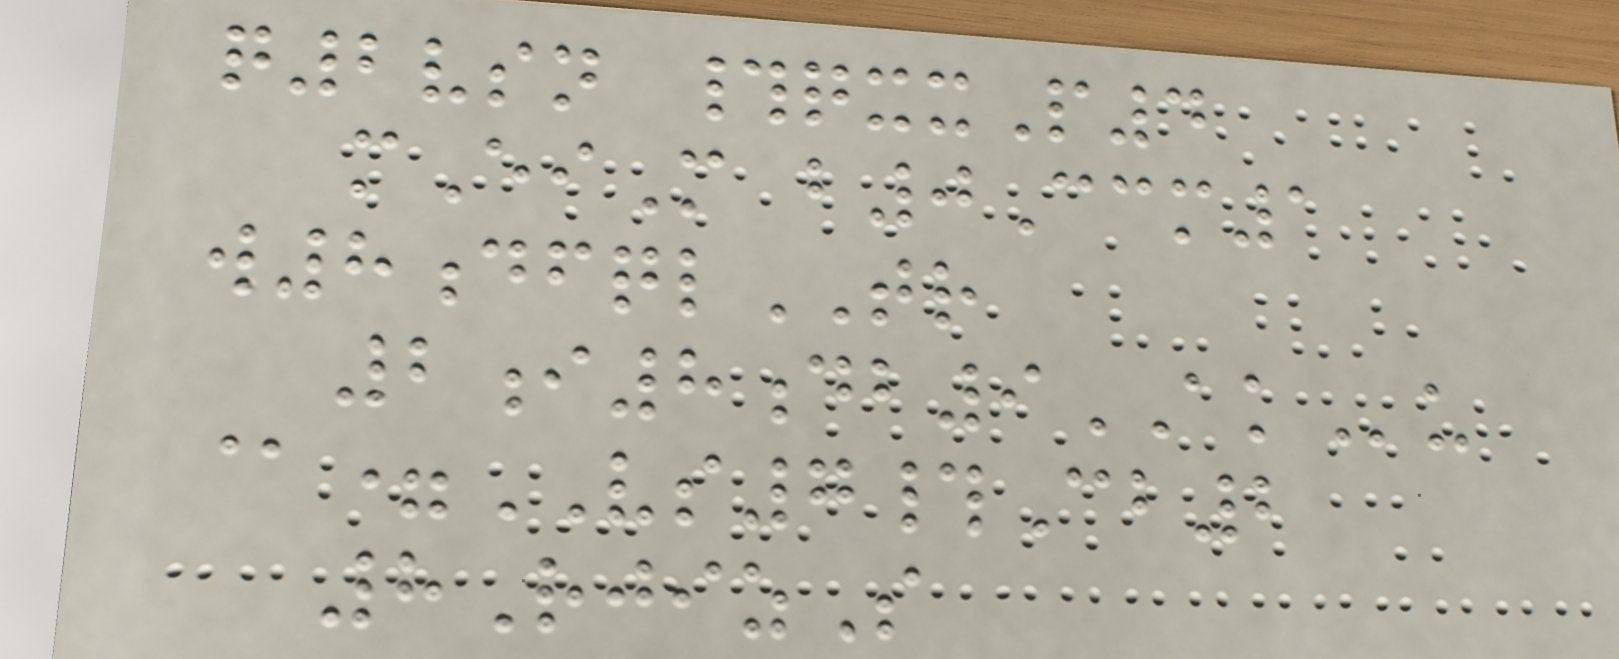q2vsn #qxxP4
mEiM b0Ccm1
w8dfqlTR
2i8db9AKu
@=VS7#Cb2
8RjizS
